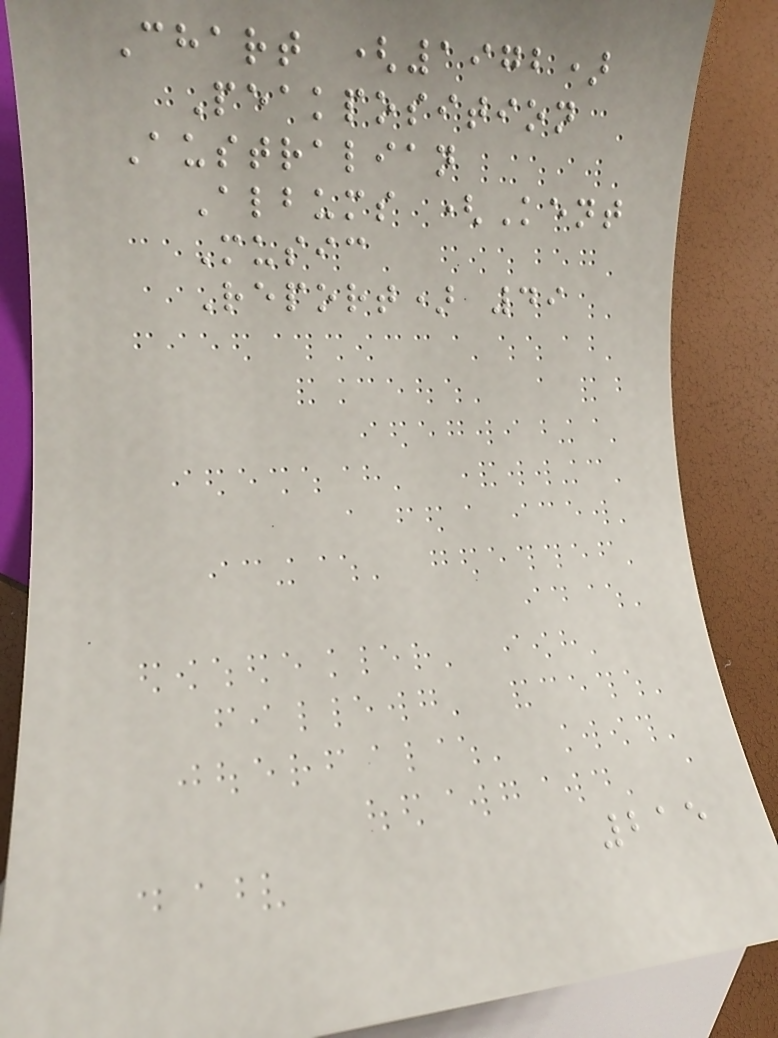Chart (1972)
Peakposition
Australian
Albums (Kent
Music
Report) 49
215
